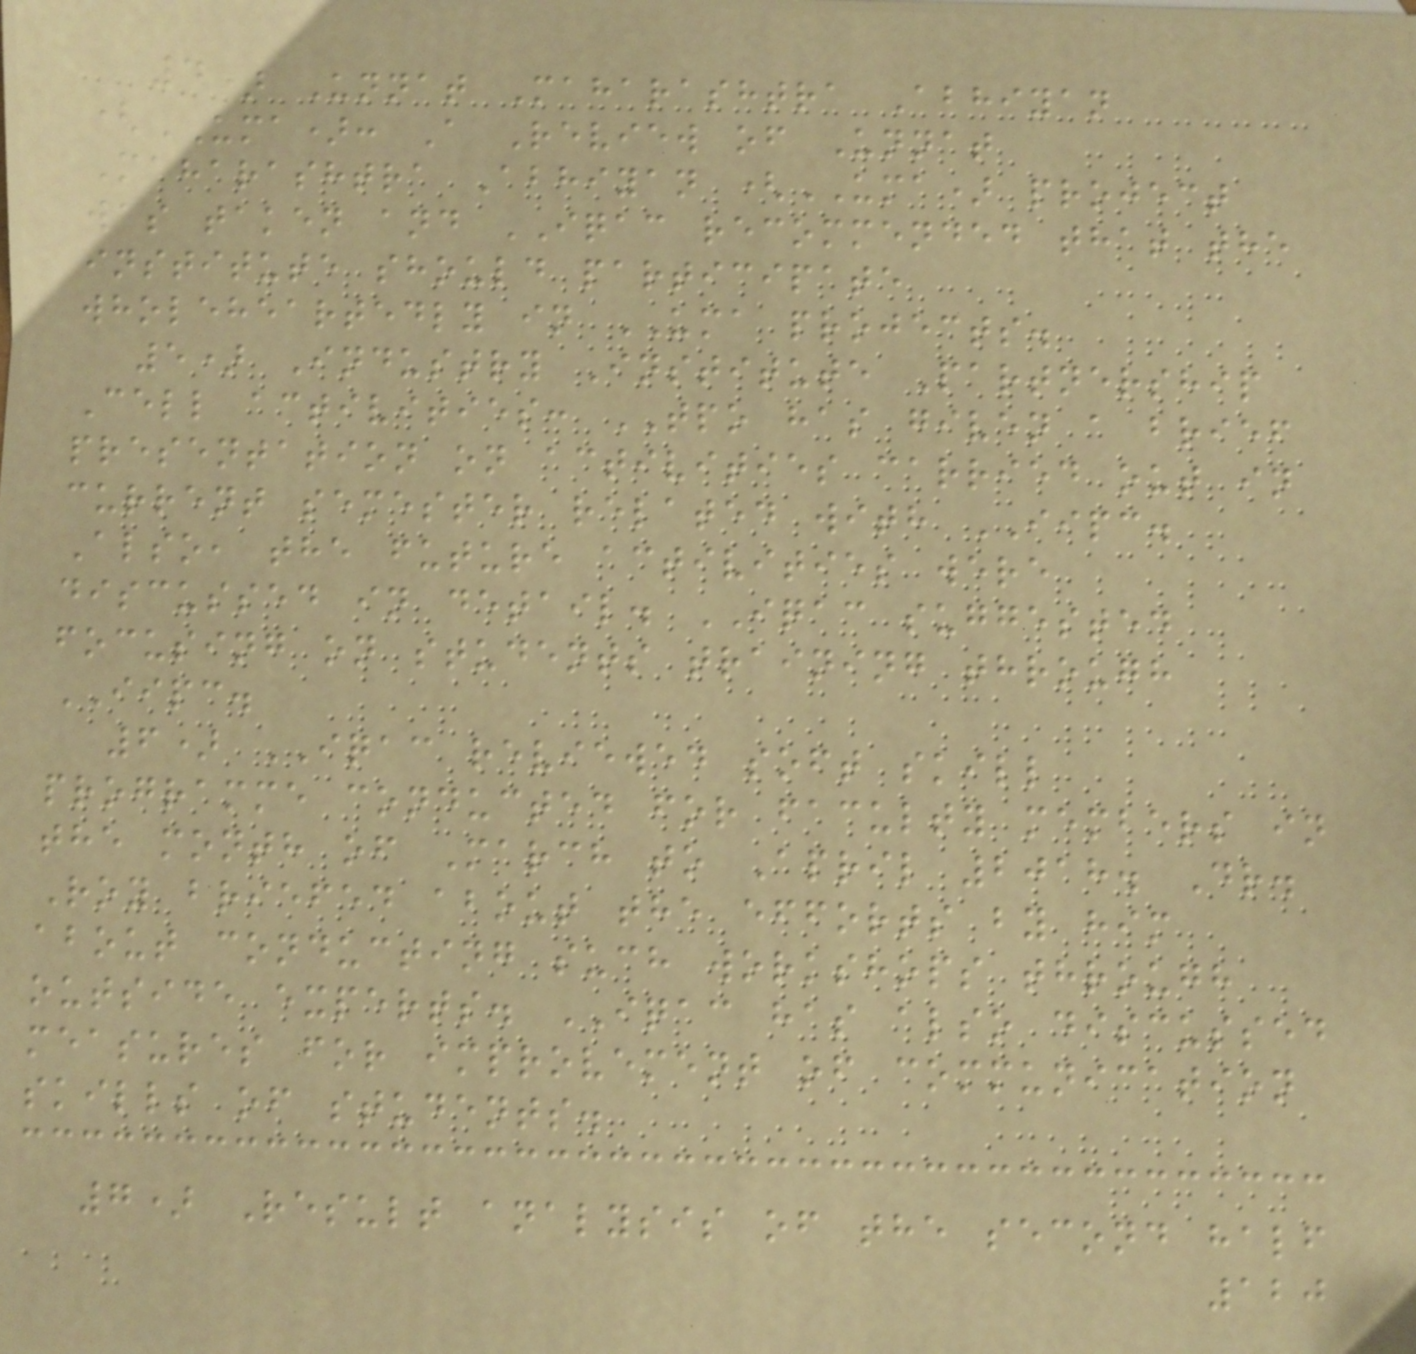4) Unnat Maharashtra Abhiyan
(UMA): A Review of Unnat
Maharashtra Abhiyan (UMA) project
was taken and IQAC recommended that the
institute should participate
wholeheartedly in UMA projects.
5) Industry Institute Partnership
Cell activities: TPO has given a brief
presentation on activities carried out in
current semester related with IIPC.
Also, the future activities were
discussed in detail. IQAC suggested
focusing on students training through
IIPC.
6) IQAC reviewed soft skill
programme conducted for faculty members in
the month of March to April 2018. Dr.
Roy briefed about the efforts by him
about conducting such workshops through
outside experts. IQAC has also discussed
measures for improvement of communication
skills of students.
7) Result analysis of the second half
120
